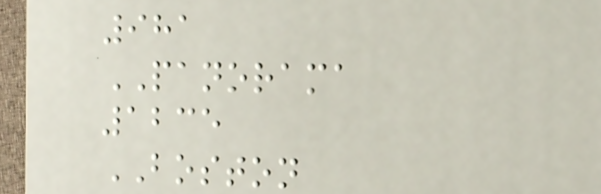981
PANORAMA
1235
BOSTON
